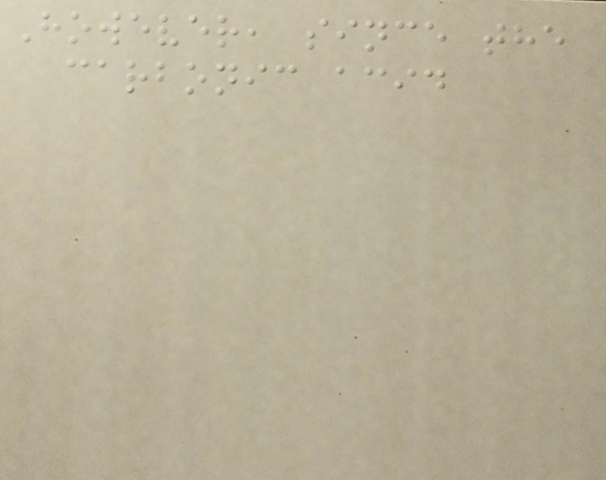However, since the
carbonic acid
